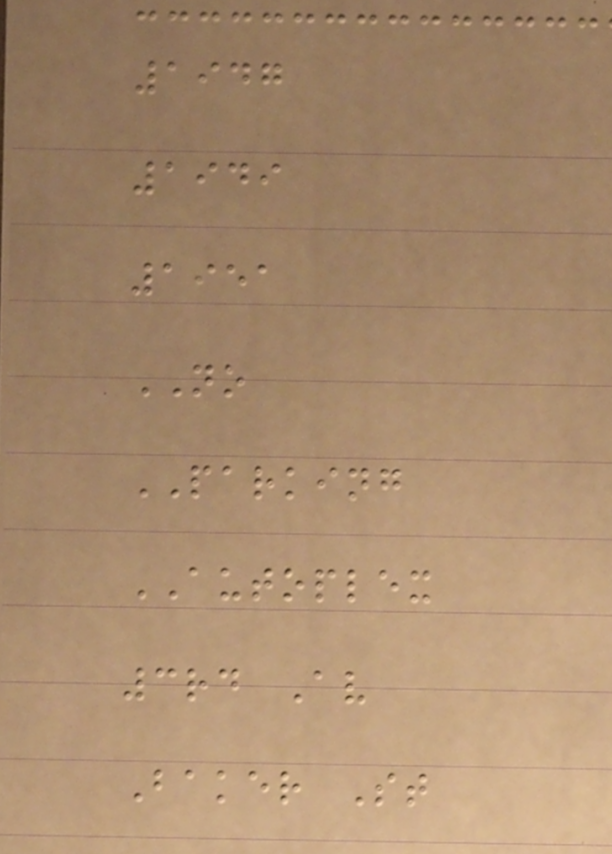1947
1949
1951
NO
PARKING
AUTOPLEX
3rd Av
Baker St
